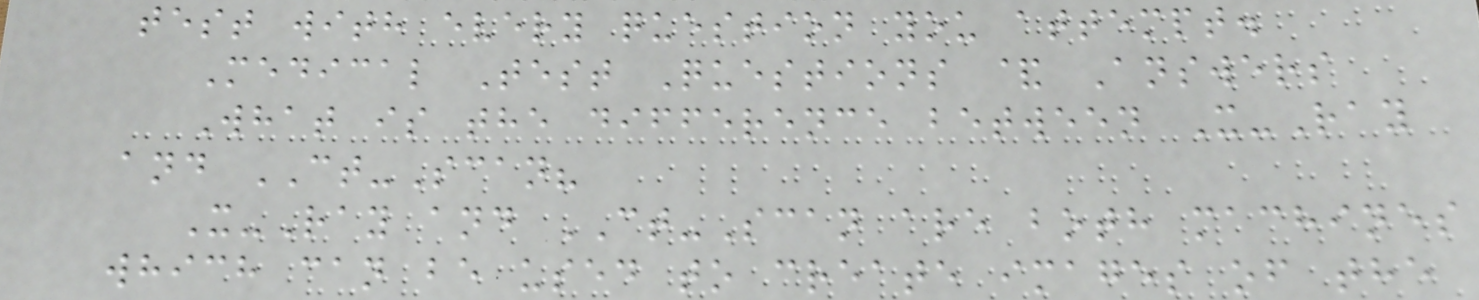test with every question you attempt.
Medical Test Questions & Answers
What is the difference between X-Ray
and CT-Scan?
X-Ray and CT-Scan are both machines
which can be used to create images of the
